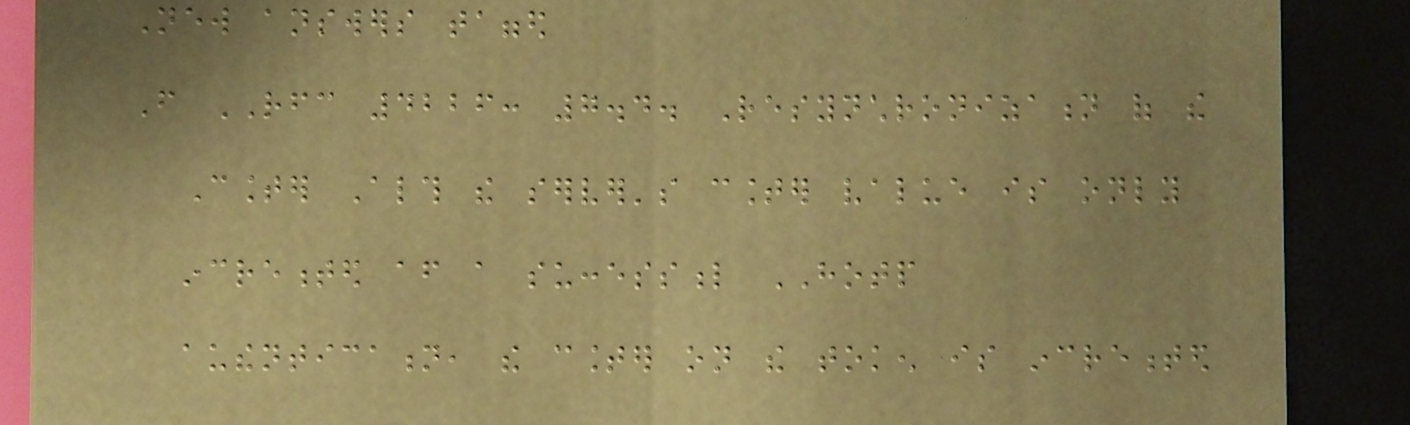New answers tagged
From RFC 4226: 7.4. Resynchronization of the
Counter Although the server's counter value is only
incremented after a successful HOTP
authentication, the counter on the token is incremented
